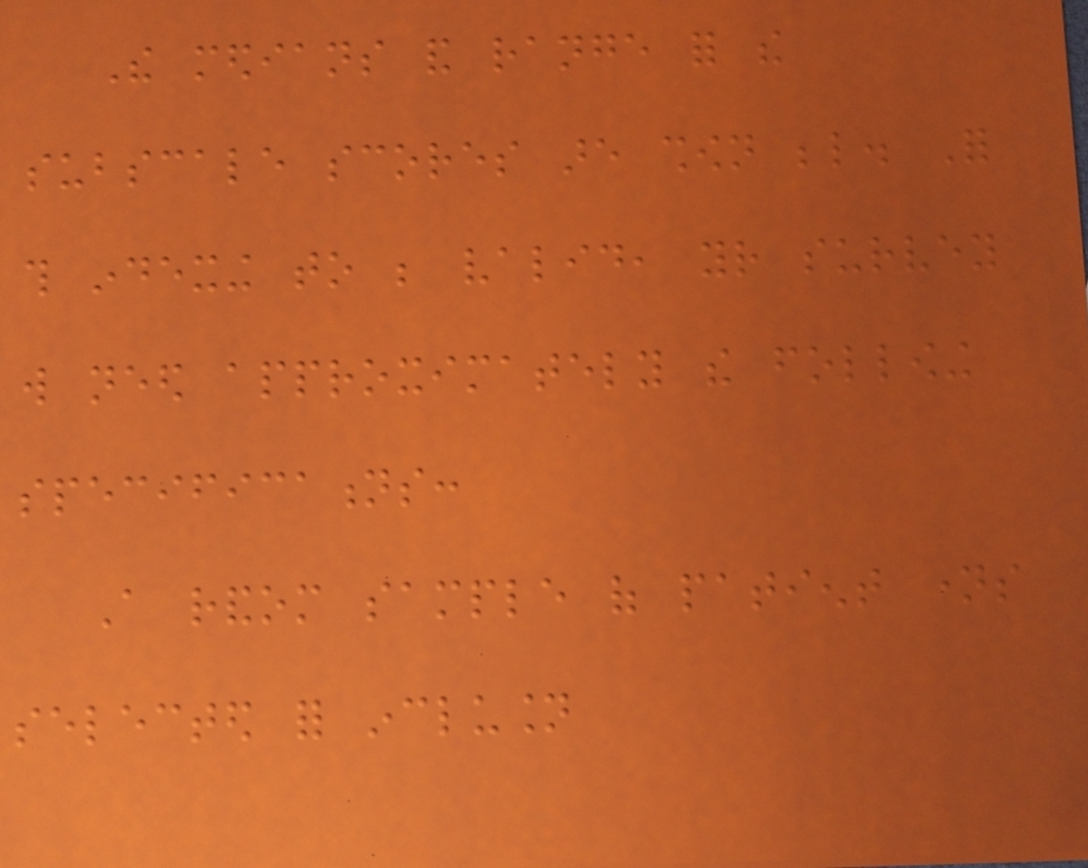The medians and range for the
subscale scores are shown below. For
this indexing to be valid, your survey
will need approximately the following
specifications:
A random sample of patient names
selected for inclusion
